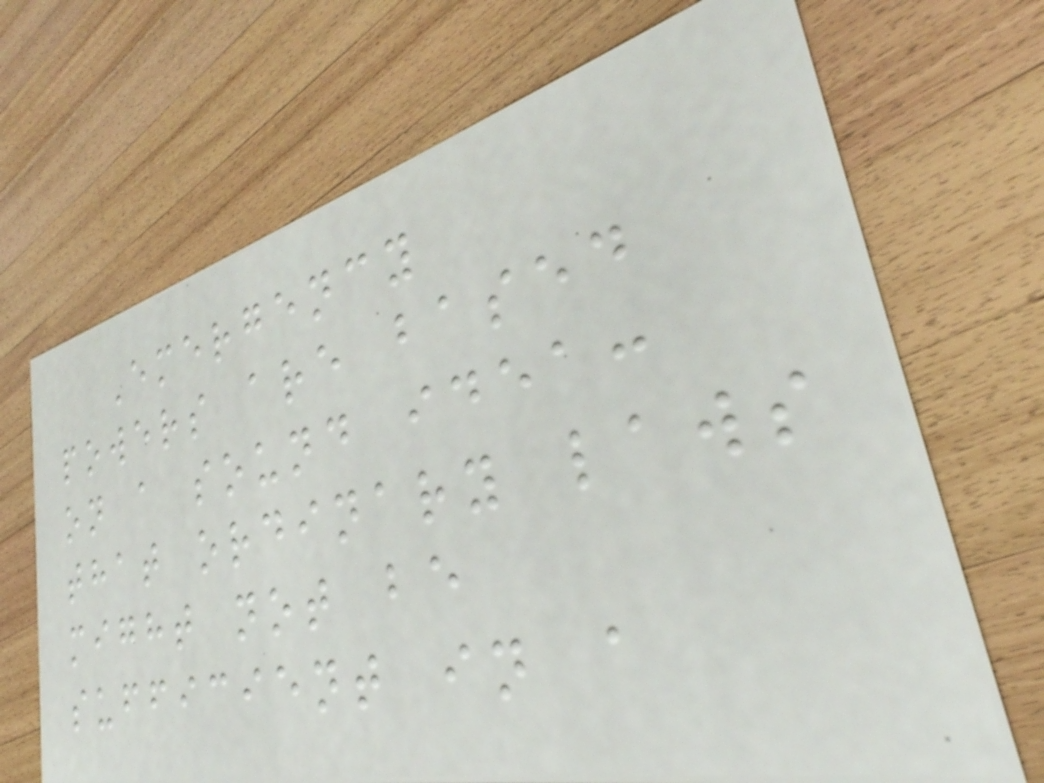Emergency
powers are based
on a sound idea:
that ordinary laws
might not be
sufficient in a
